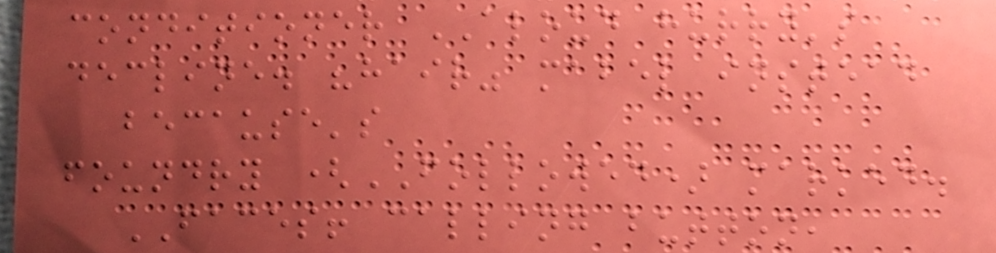conditioner ALOUD hurry's
decline. "hair" mabel instead
because's
foundry (FOLLOWED) marked.
FACES! calling button,
